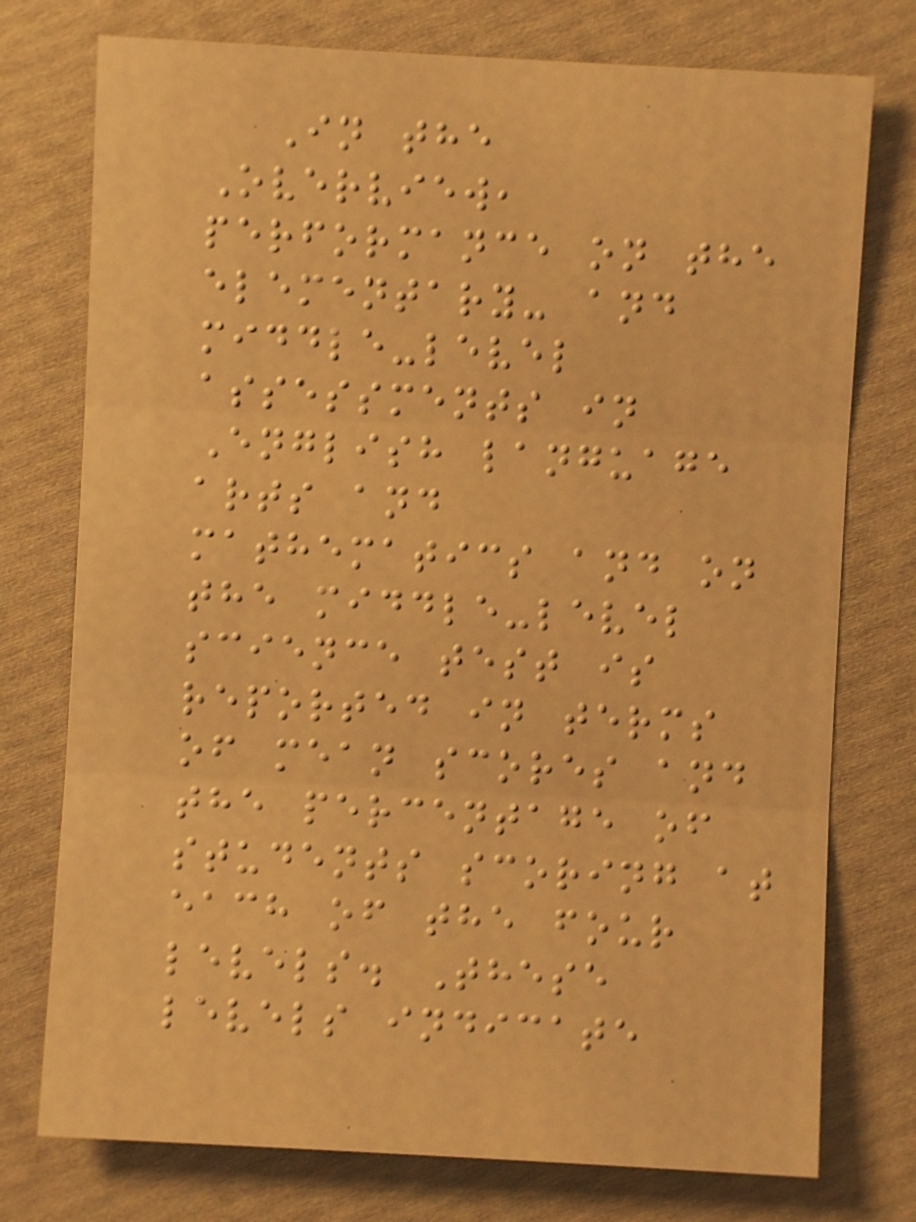In the
Overview,
performance on the
elementary- and
middle-level
assessments in
English language
arts and
mathematics and on
the middle-level
science test is
reported in terms
of mean scores and
the percentage of
students scoring at
each of the four
levels. These
levels indicate
